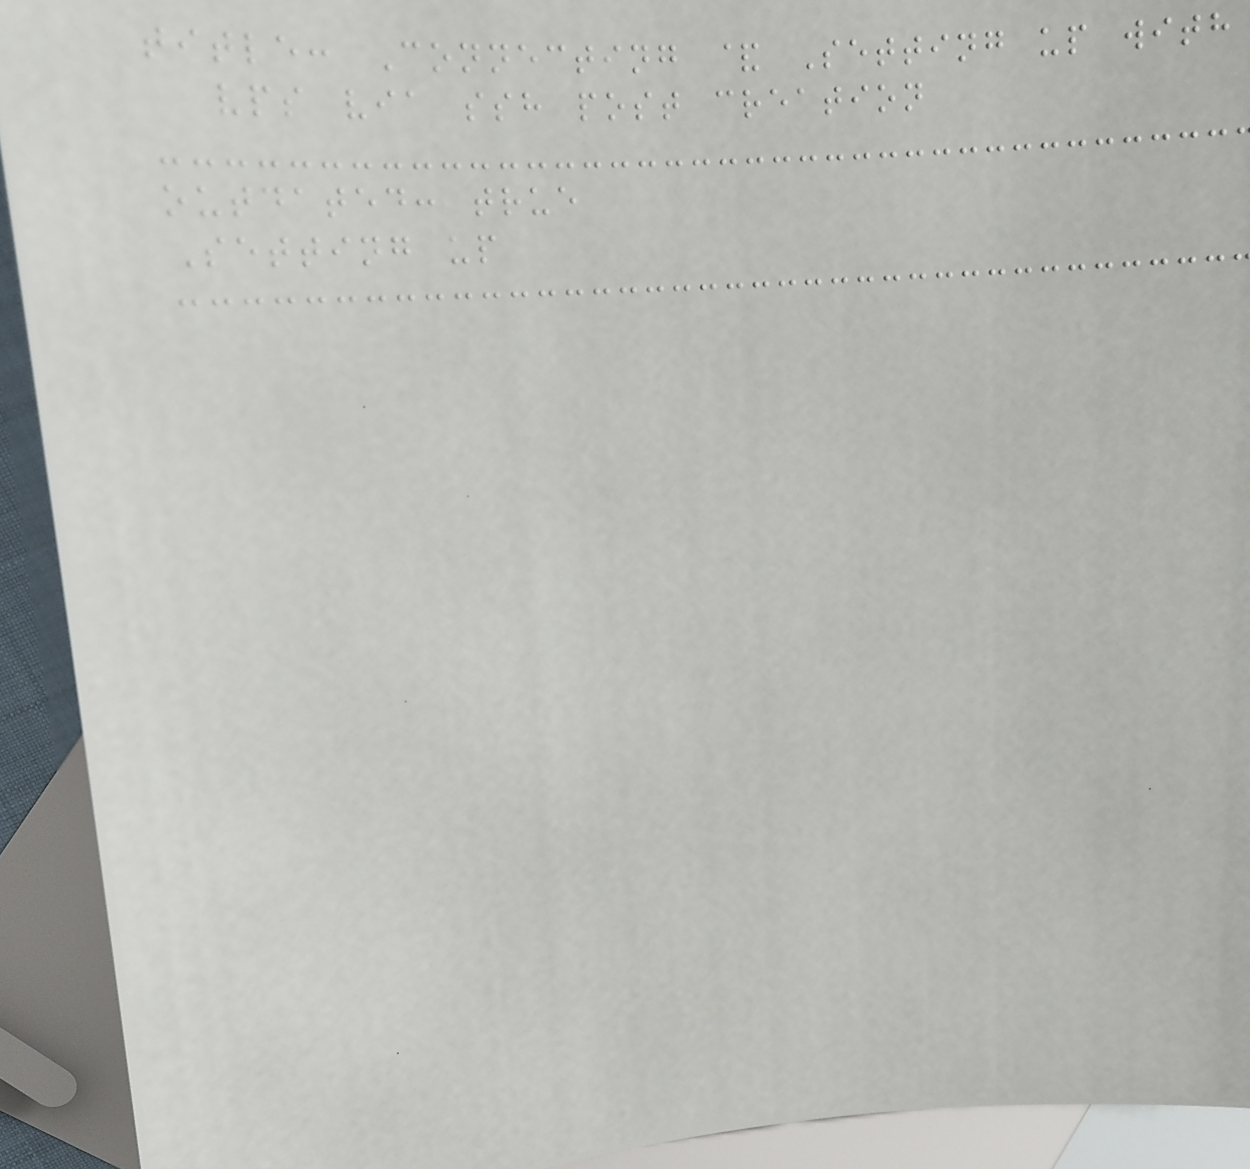title: Connecting & Setting up with
vps via ssh post creation
outdated: true
Setting up
